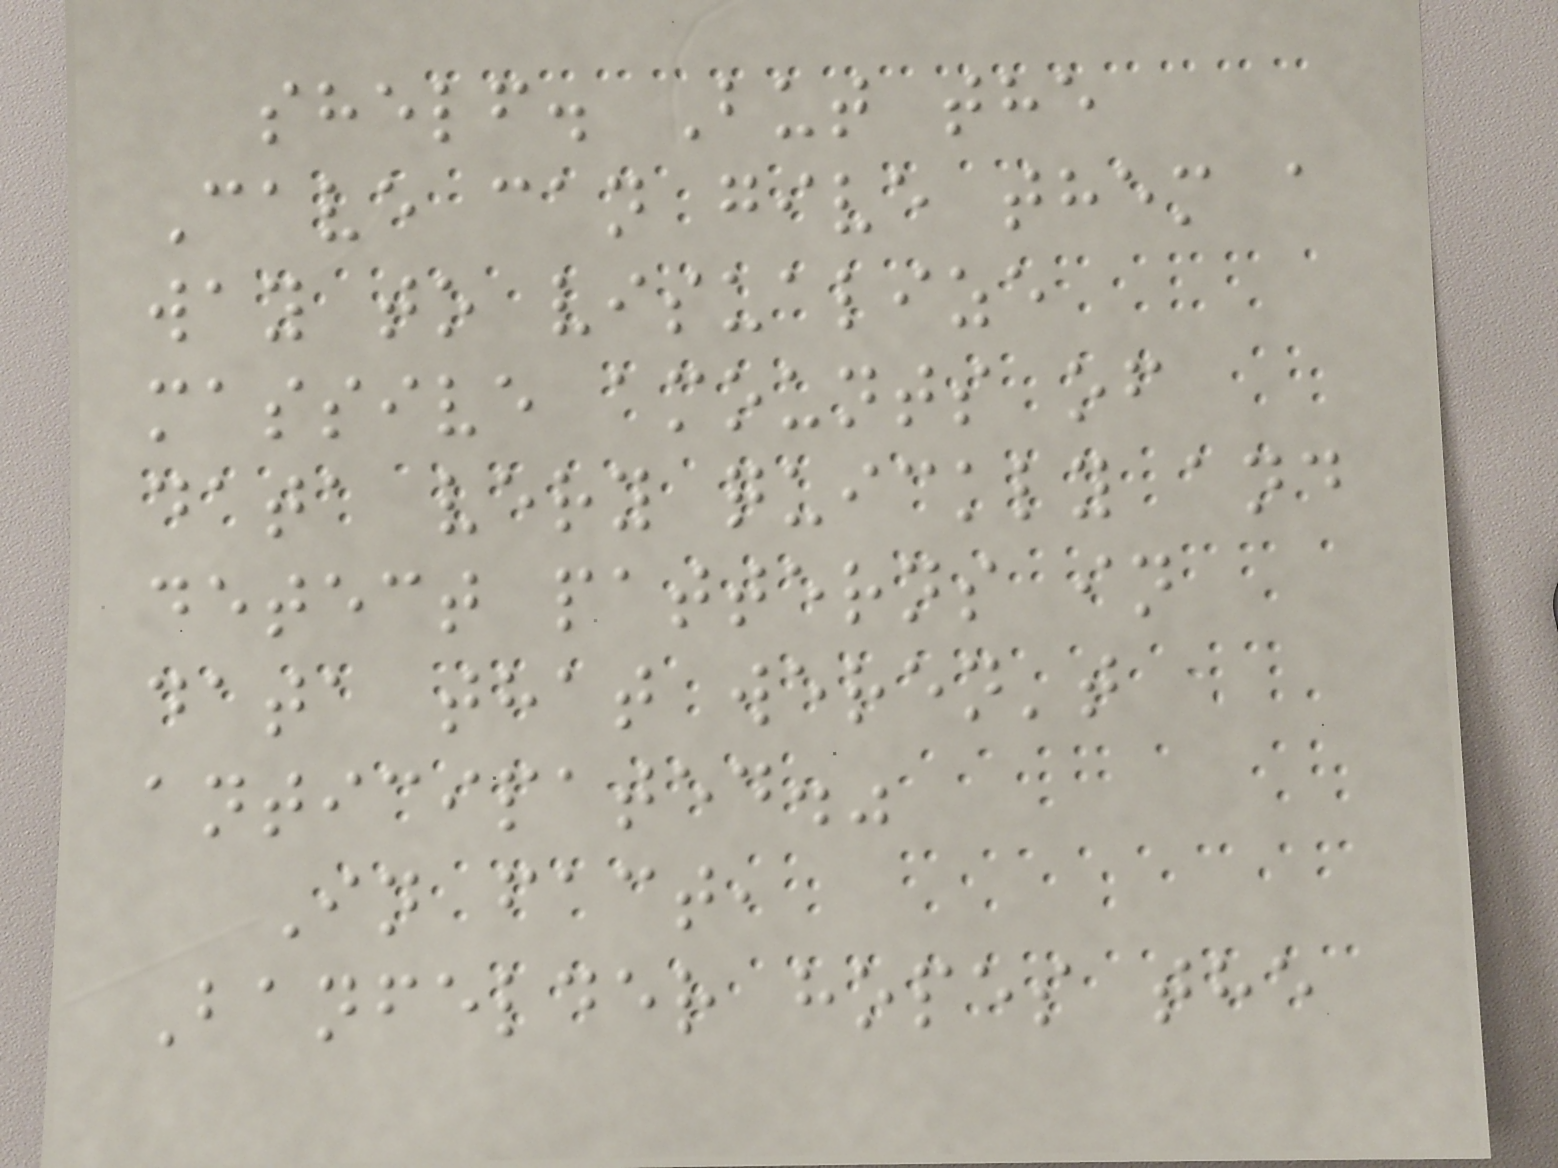shelf. But the
Cave can give them a
way to visualize
massive amounts of
data very quickly and
detect patterns in
data that weren't
anticipated."
In fact,
Banfelder hopes the
